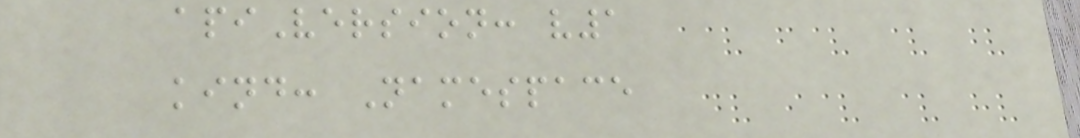apiVersion: v1
kind: Namespace
